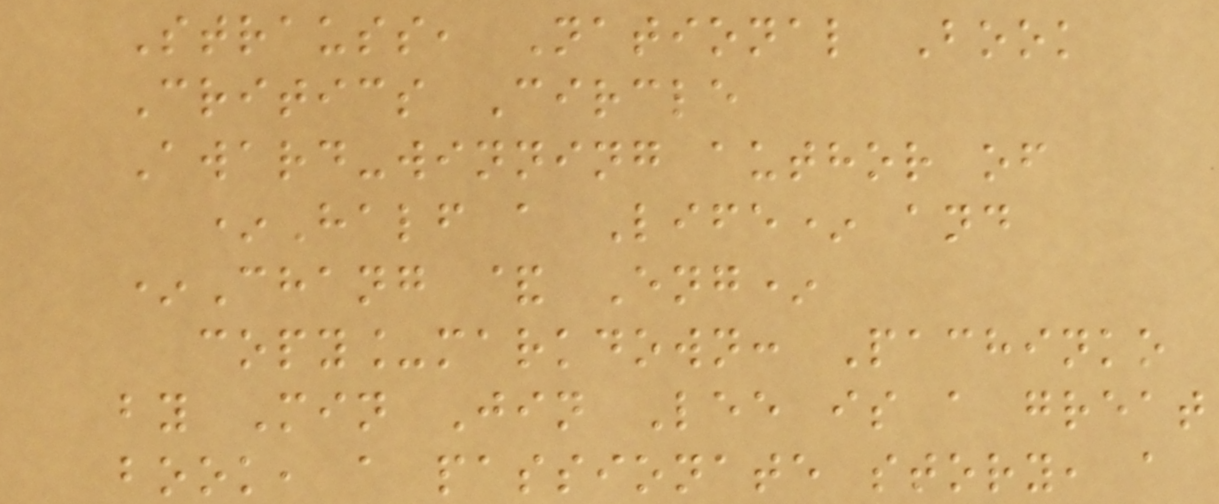Strauss, National Book
Critics Circle
Award-winning author of
*Half a Life* and
*Chang & Eng*
copy_markdown: Pachinko
by Min Jin Lee is a great
book, a passionate story, a
